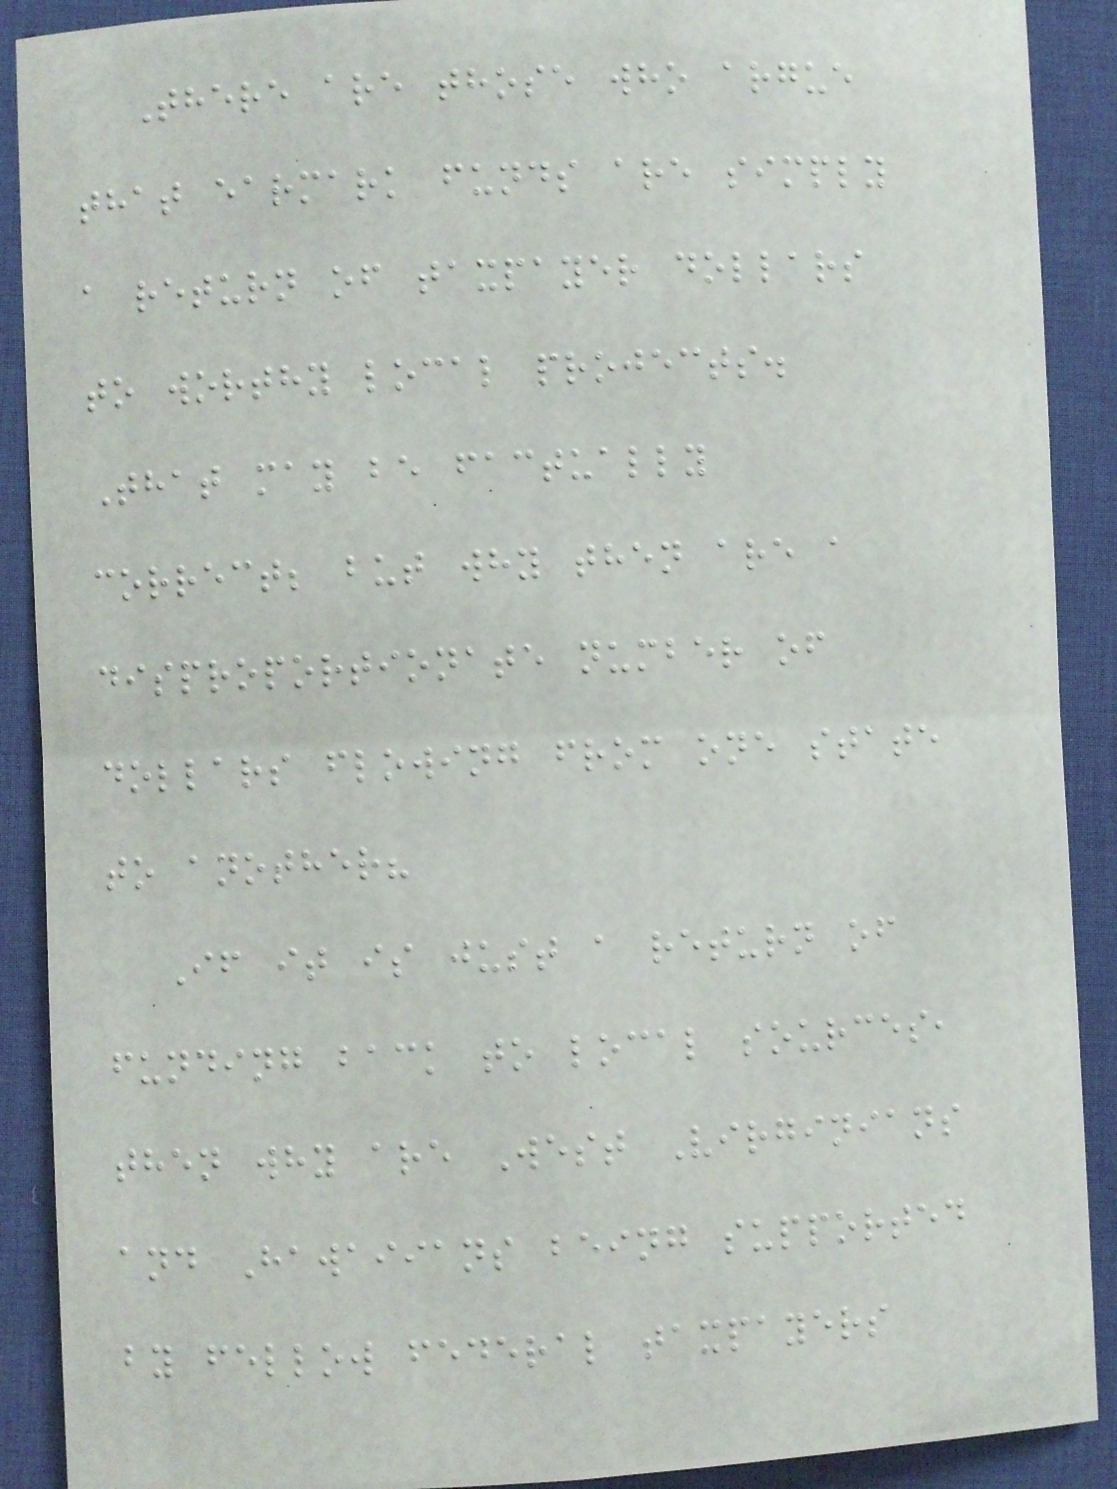There are those who argue
that earmark funds are simply
a return of taxpayer dollars
to worthy local projects.
That may be factually
correct; but why then are a
disproportionate number of
dollars flowing from one state
to another?
If it is just a return of
funding back to local sources,
then why are West Virginians
and Hawaiians being supported
by fellow federal taxpayers
